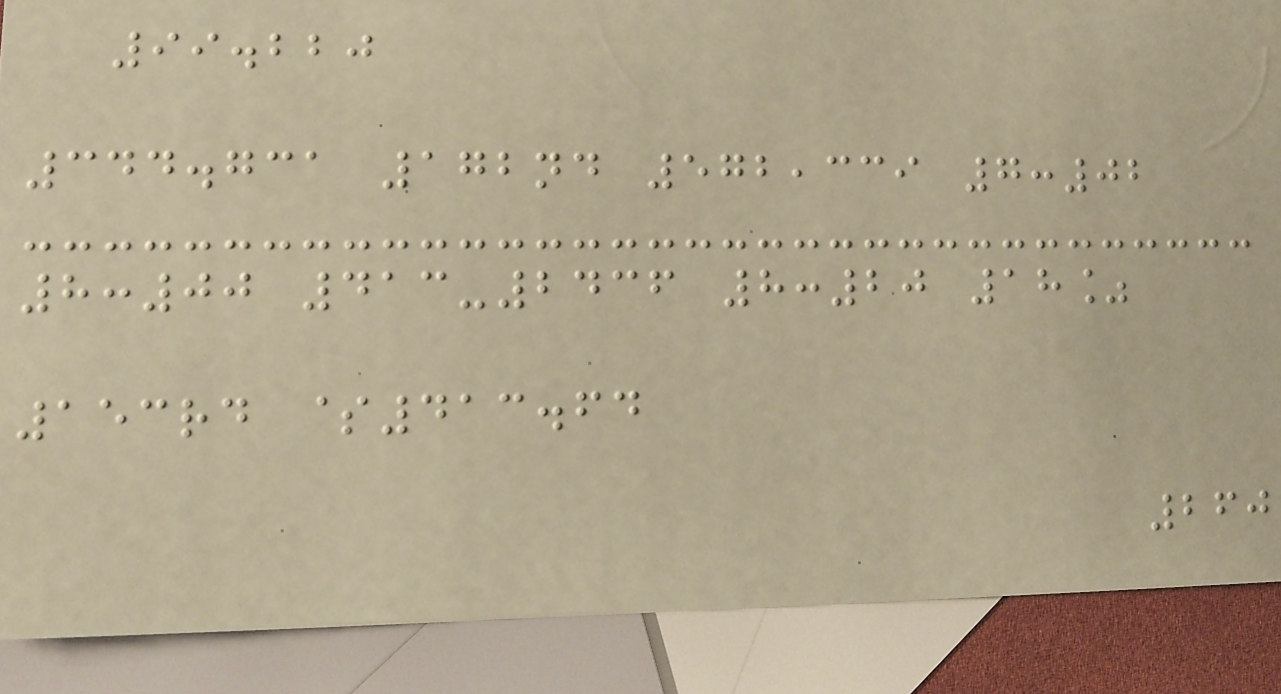99.220
344.731 172nd 572,339 7:02
8:00 413-2436 8:20 18%
153rd $413.64
260
